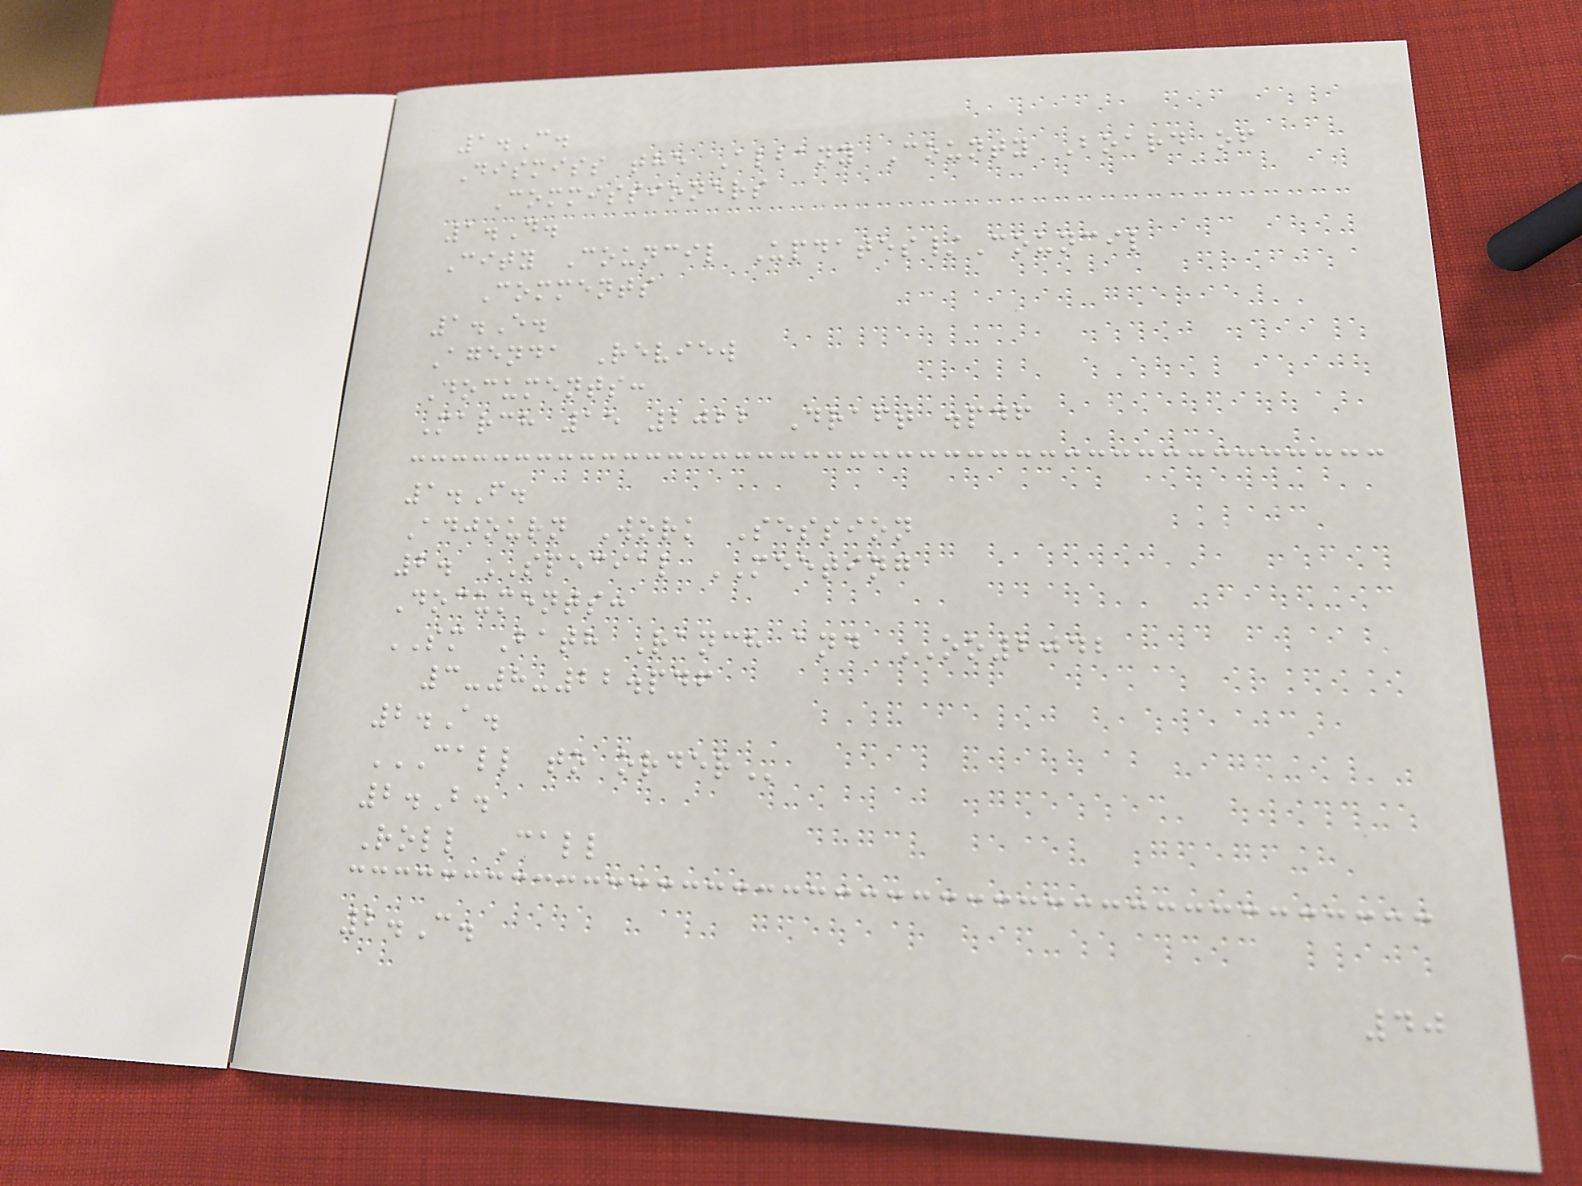1.C.
Dismiss the Albany County Board of
Commissioners
1.D.
City Council Updates/Council
Comments
1.E.
Agenda Review
Documents:
March 15 2022 Draft .pdf
1.F.
Adjourn Work Session
2. SPECIAL MEETING
Documents:
SM Bath Ranch and OO2042
3-8-22.pdf
2.A.
CALL TO ORDER
2.B.
Roll Call
2.C.
40
